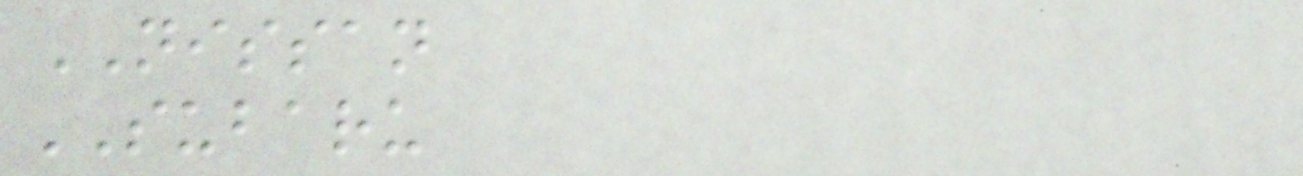NISSAN
SUBARU
